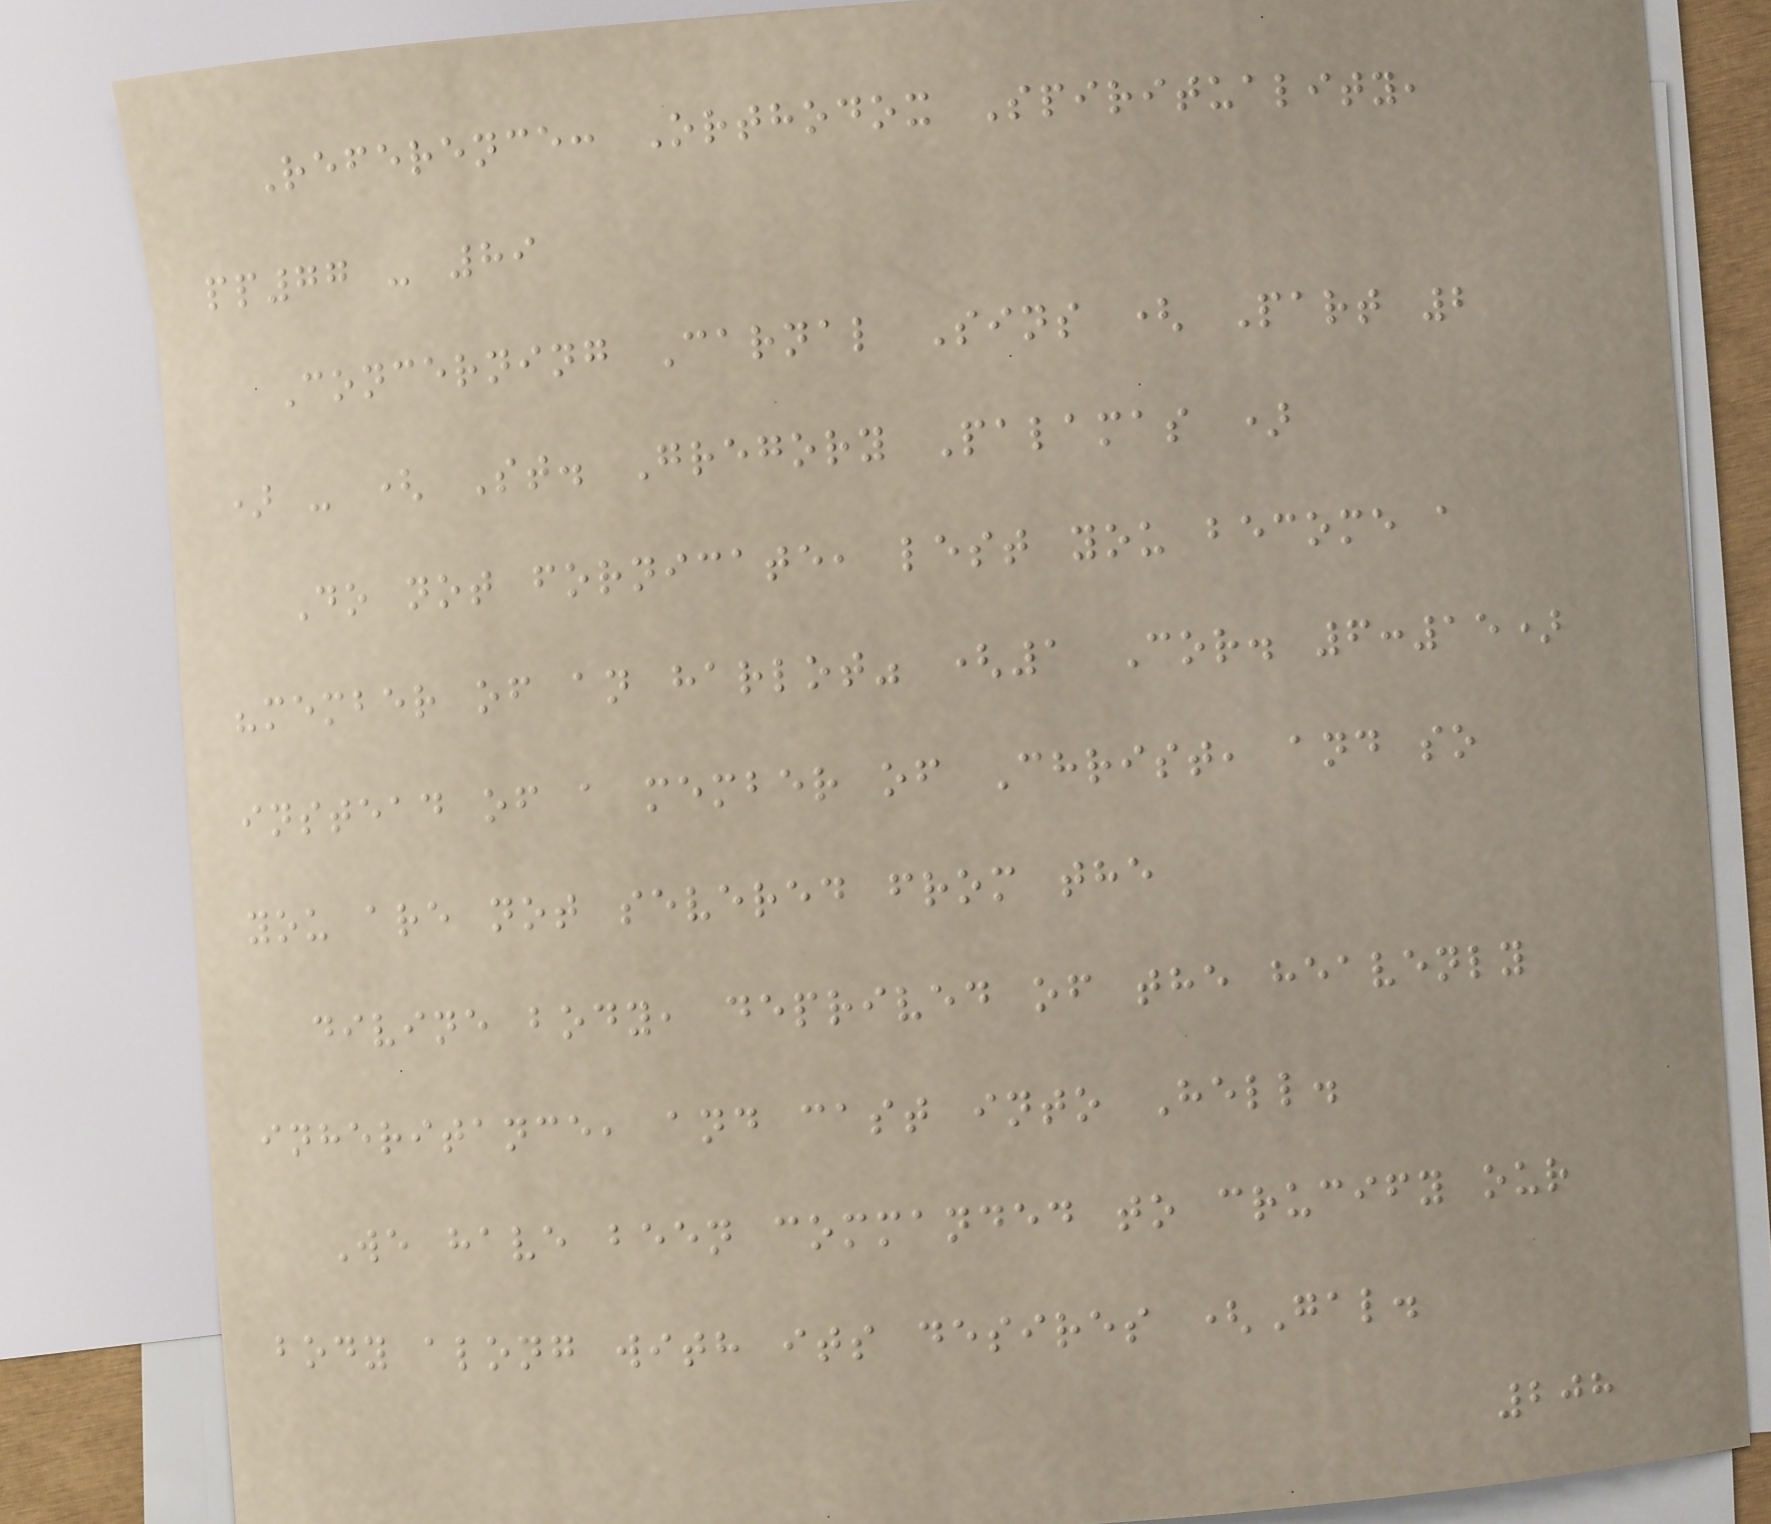Reference: Orthodox Spirituality,
pp77 - 89
Concerning Carnal Sins ( Part 2
) - ( St. Gregory Palamas )
Do not fornicate, lest you become a
"member of an harlot" (1 Cor. 6:15)
instead of a member of Christ, and so
you are not severed from the
divine body, deprived of the heavenly
inheritance, and cast into Hell.
We have been commanded to crucify our
body along with its desires (Gal.
208
